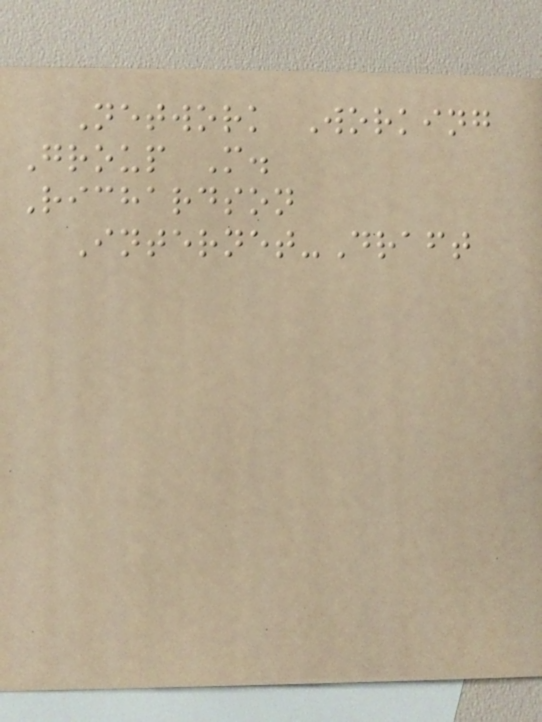Network Working
Group M.
Richardson
Internet-Draft
